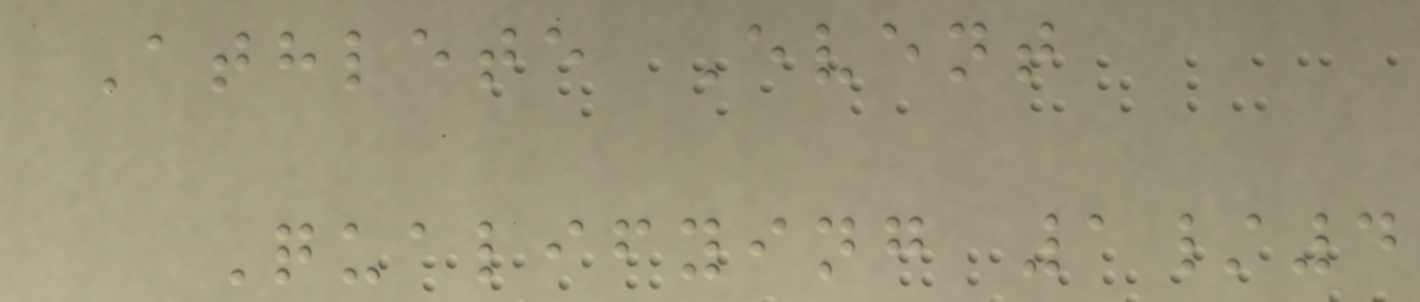Athlete Event
Qualifying 1/4
